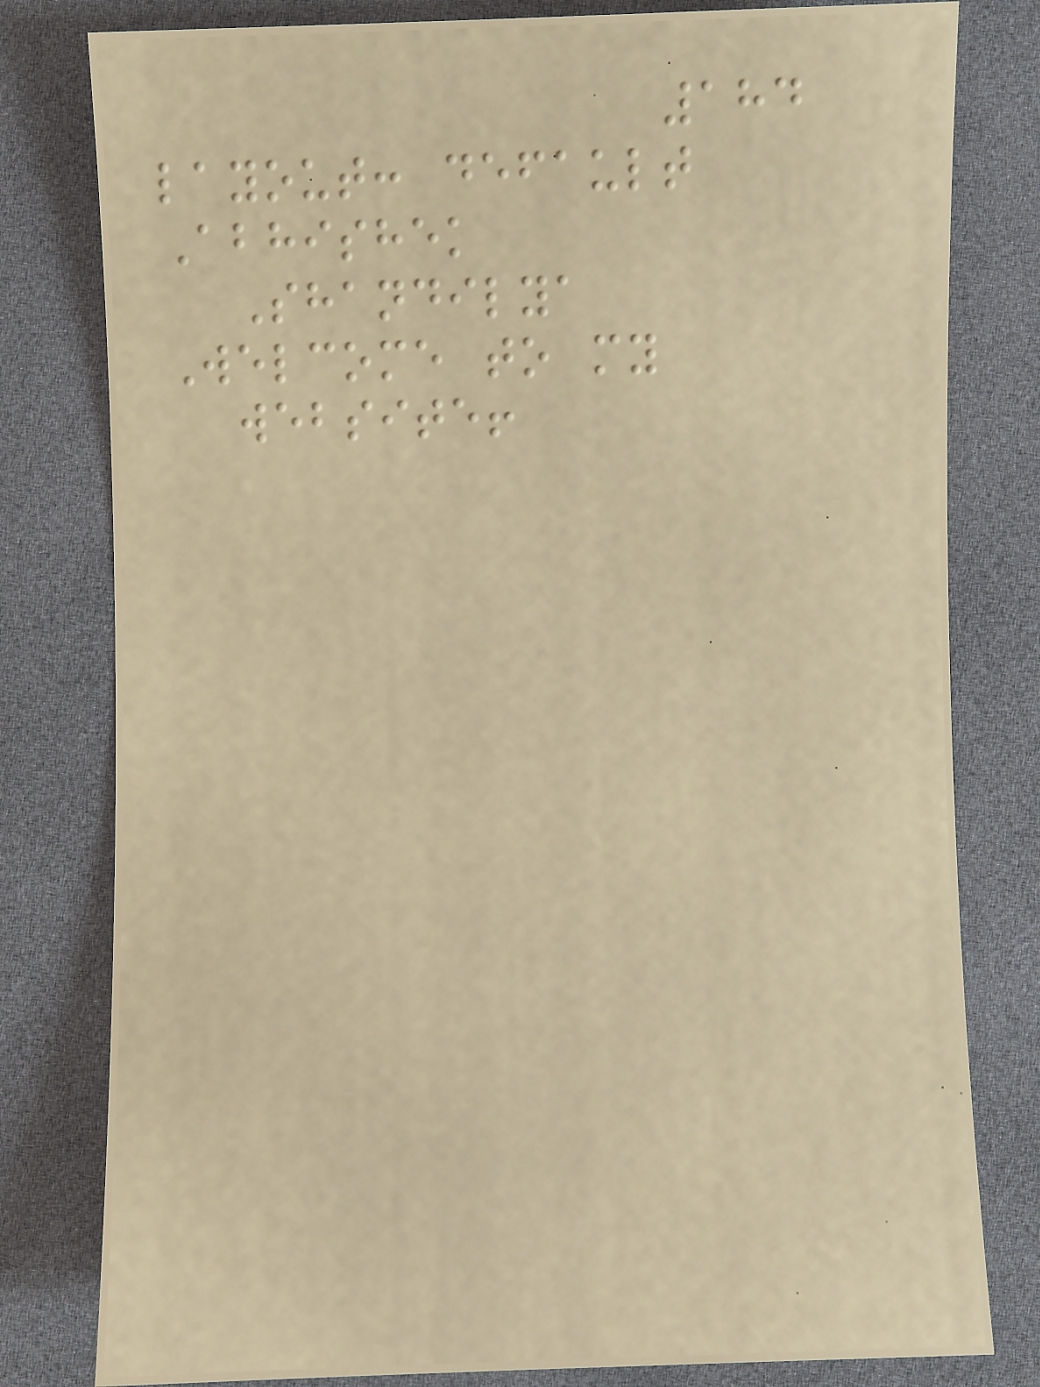184
layout: default
Abhishek
Shandilya
Welcome to my
website!
